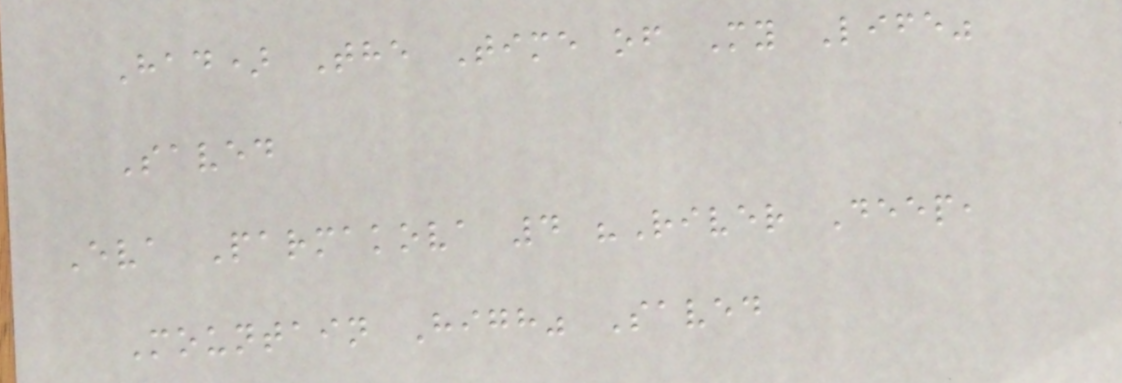Had) The Time of My Life"
Saved
Eva Parmakova 4 "River Deep,
Mountain High" Saved
